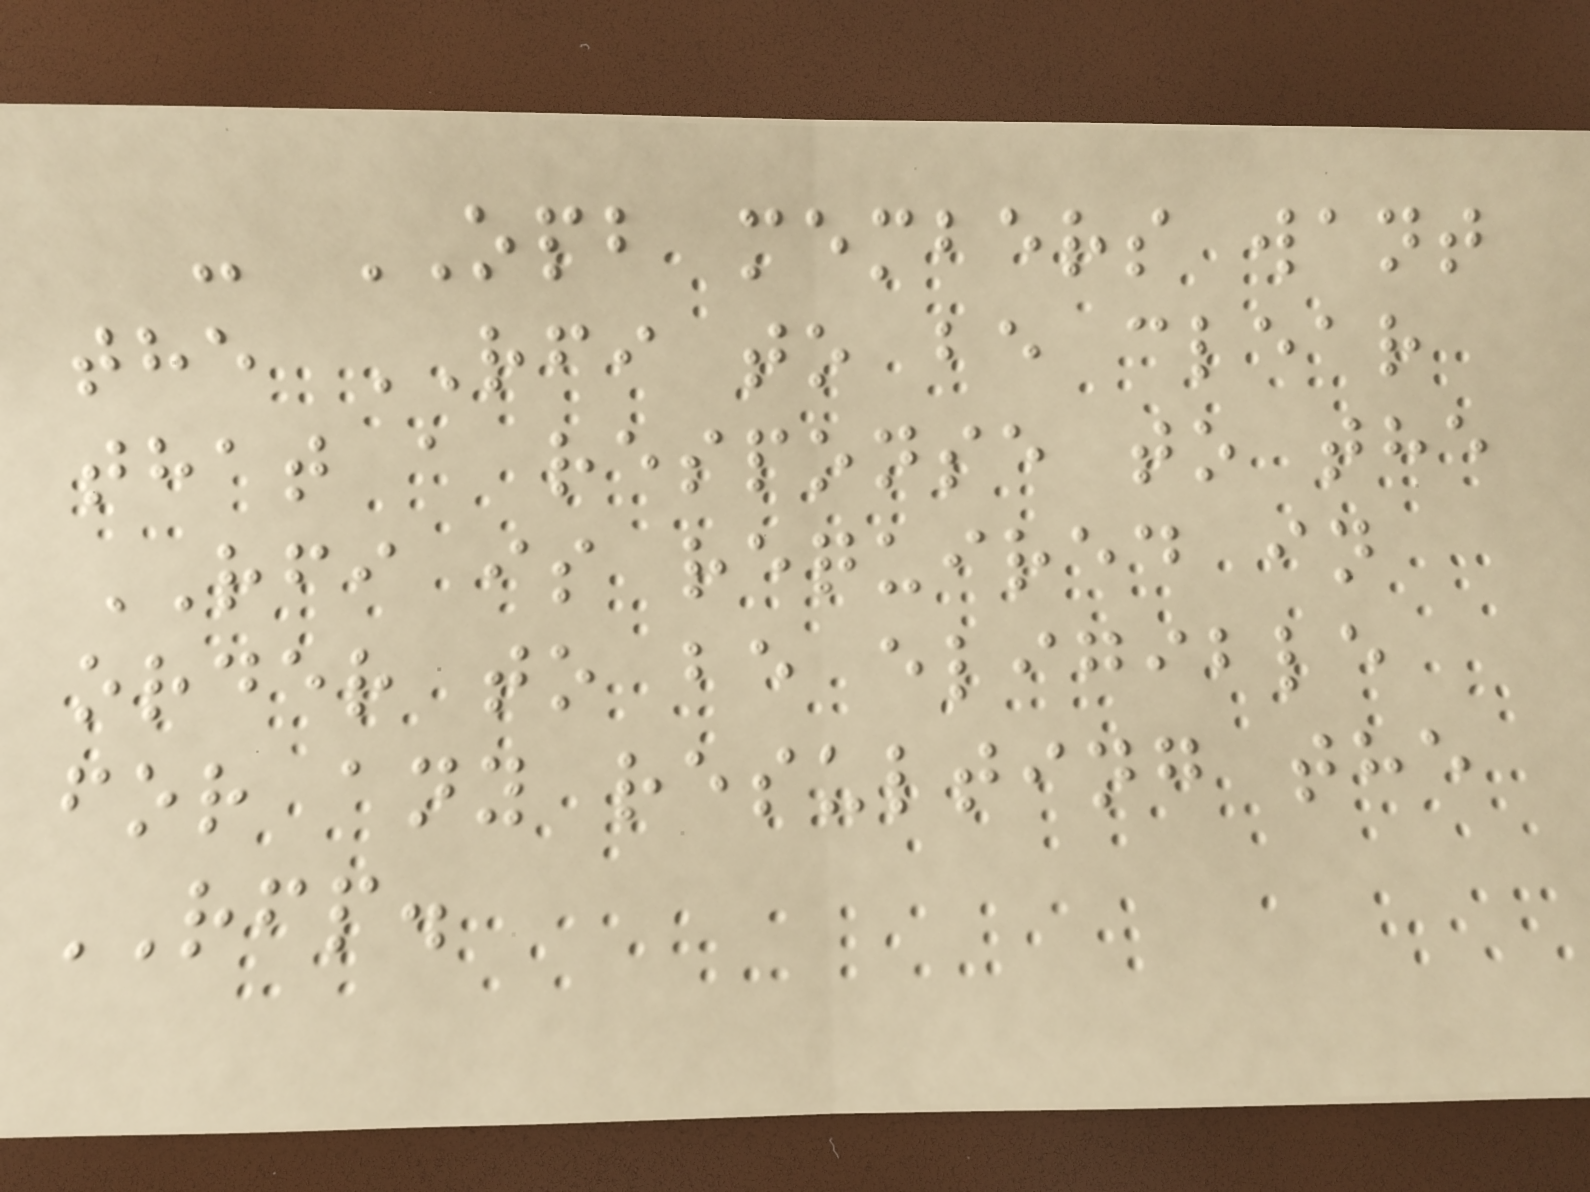- OPB members want
the RFI to be clear
that a response to the
RFI is required in
order to be eligible
for any resulting the
RFP.
